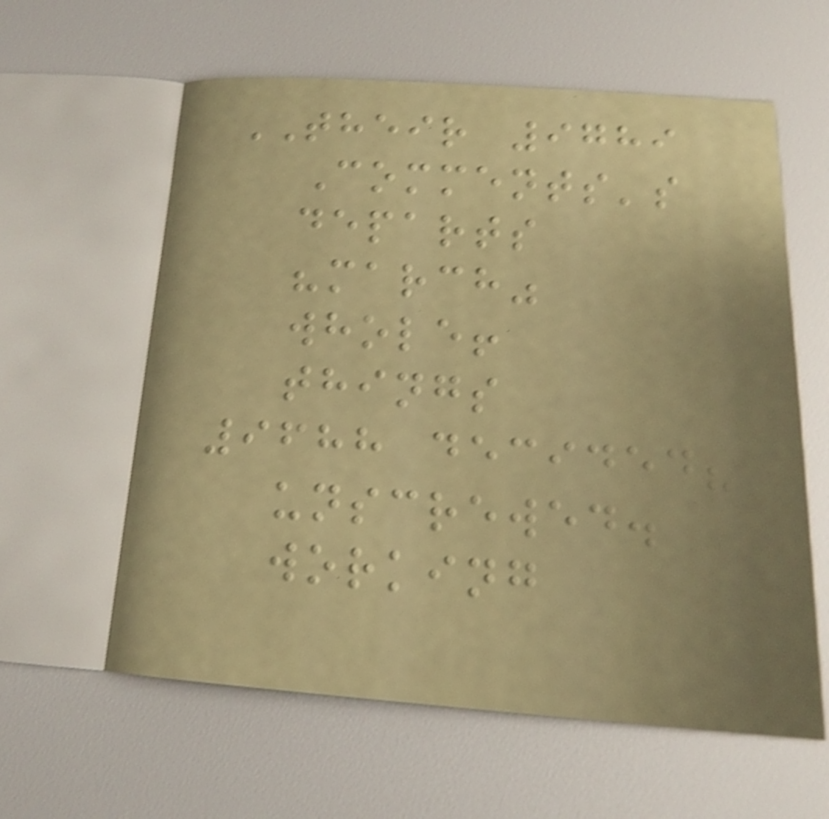THEIR 9789
Comments's
departs
"march"
whole!
things
9688 decided?
unscrewed.
working
